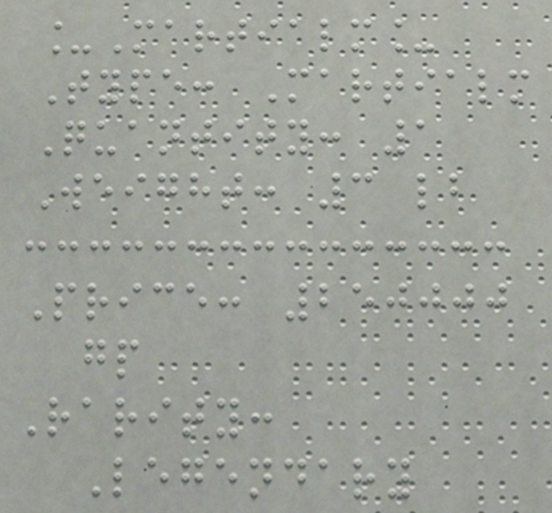_Martialm_
Type: Martialm
Quantity: 1
Weight: 3 lb
Price: 250000
gp
Rarity:
Legendary
